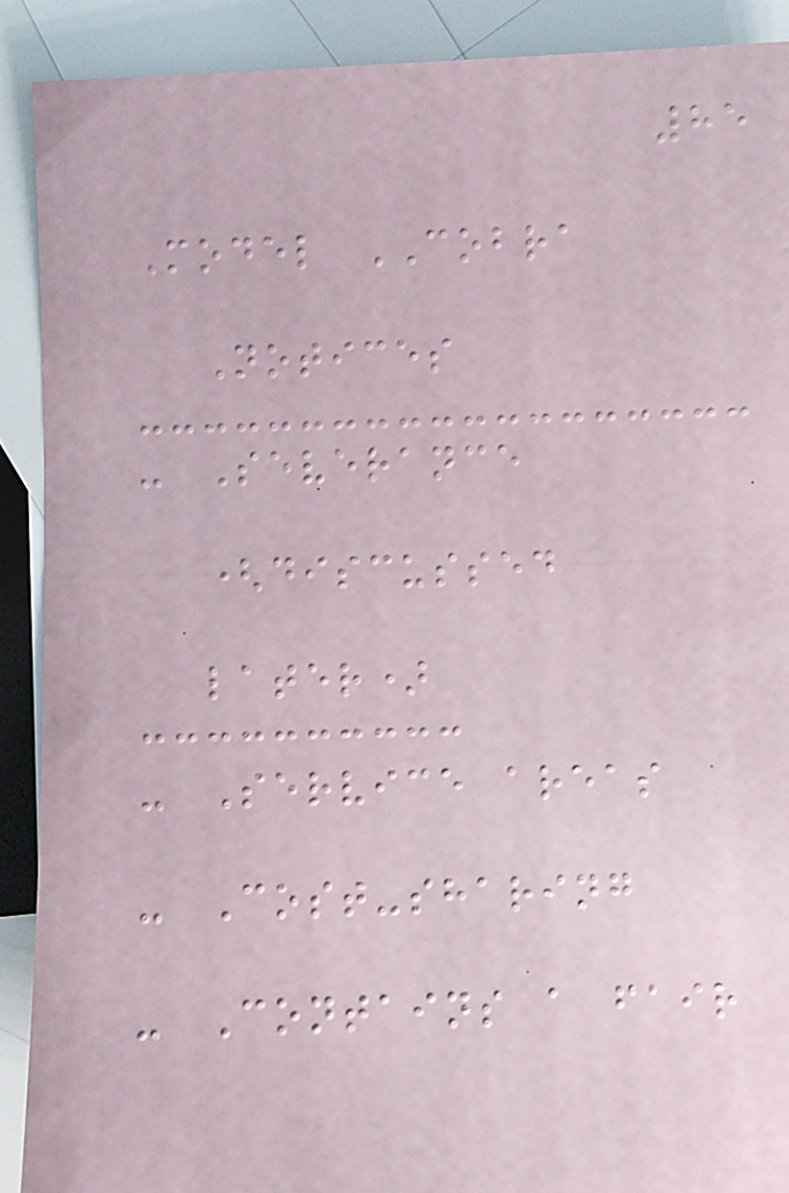85
Model COBRA
Notices
- Severance
(discussed
later)
- Service areas
- Cost-sharing
- Contains a fair
